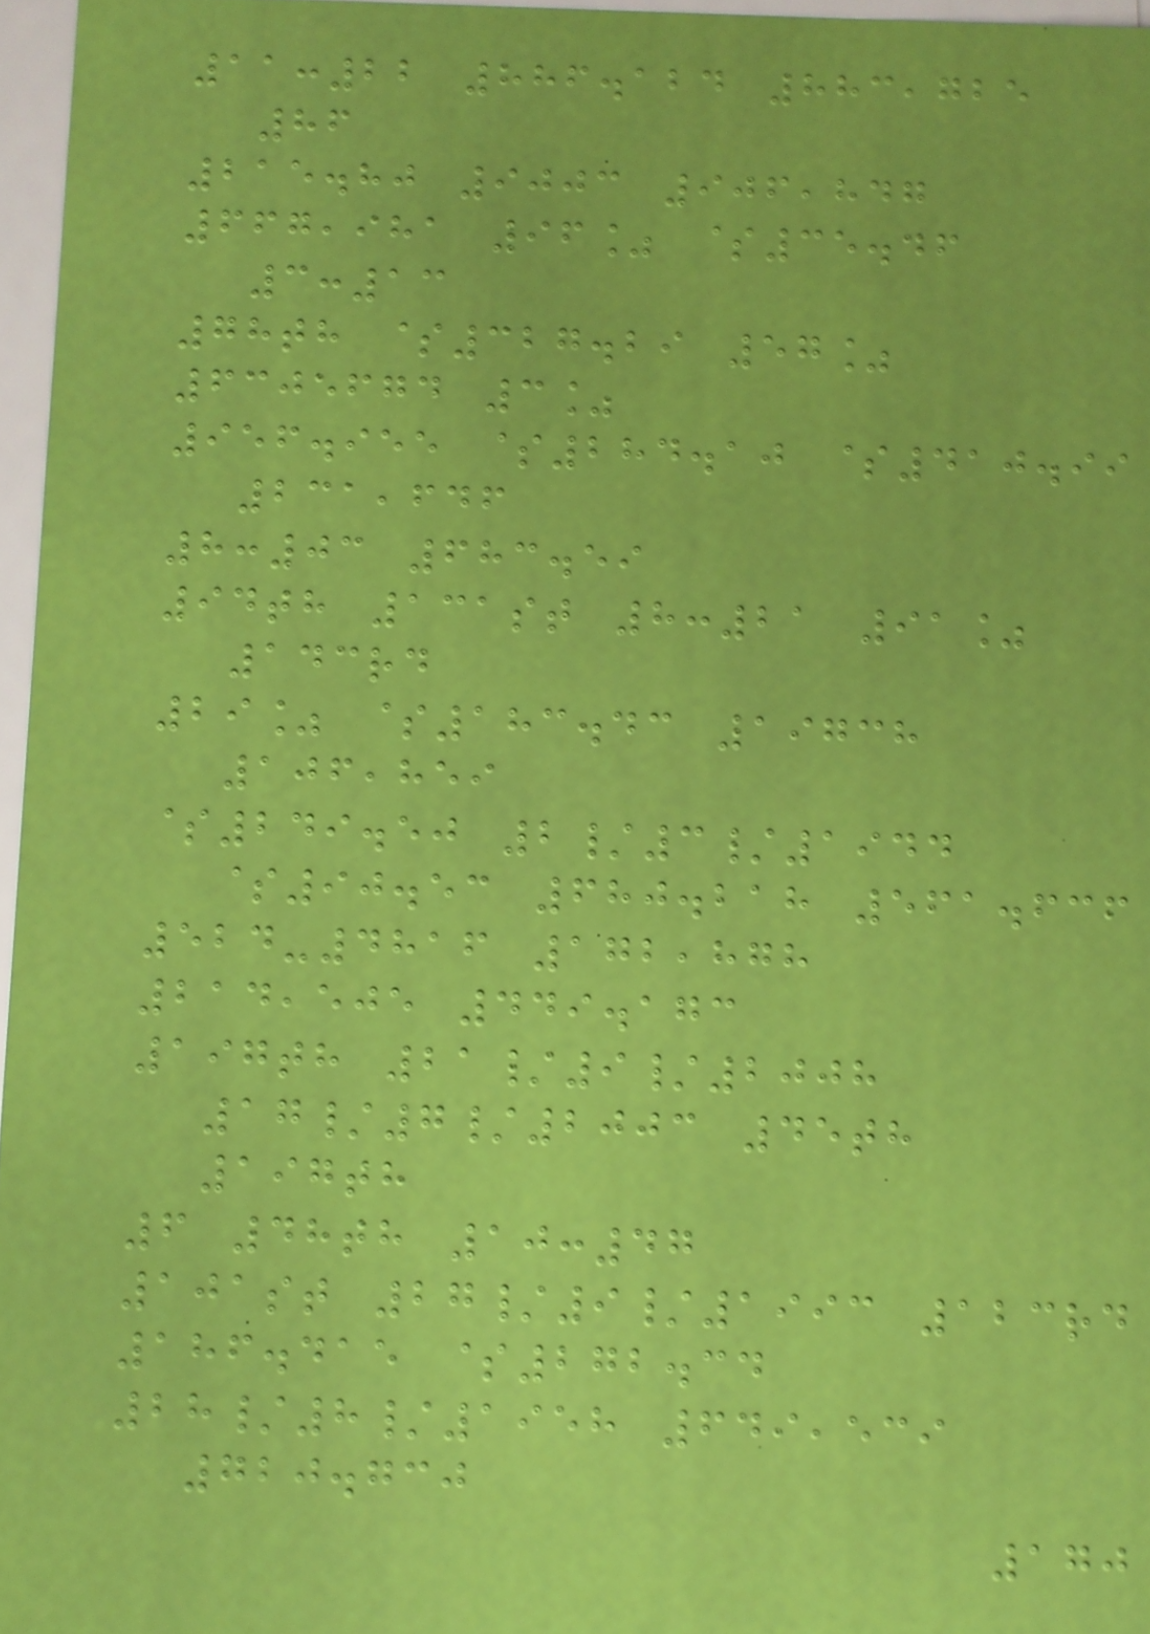11:22 886.124 883,725
86
215.80 9003 906,847
667,981 96% $35.46
3:13
78th $327.29 57%
6305674 3%
956.955 $284.10 $410.99
231,646
8:03 683.59
94th 131st 8:21 91%
143rd
29% $183.43 19738
106,859
$249.50 2/3/1944
$90.53 680.218 561.636
524-4816 172,878
214,505 449.173
197th 21/9/2008
17/7/2003 45th
197th
6 48th 10:47
101st 27/9/1993 123rd
186.415 $272.34
28/8/1958 649,539
720.730
170
